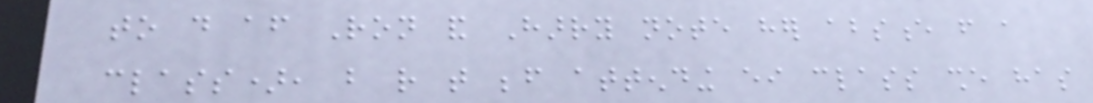to do after Ron and Harry note her absence from a
class), but rather that before attending either class she has
